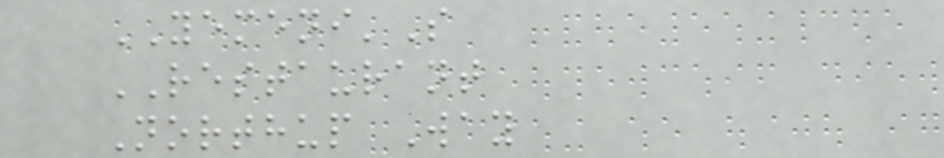YEMENI'S
RESTAURANT
Northup Way
